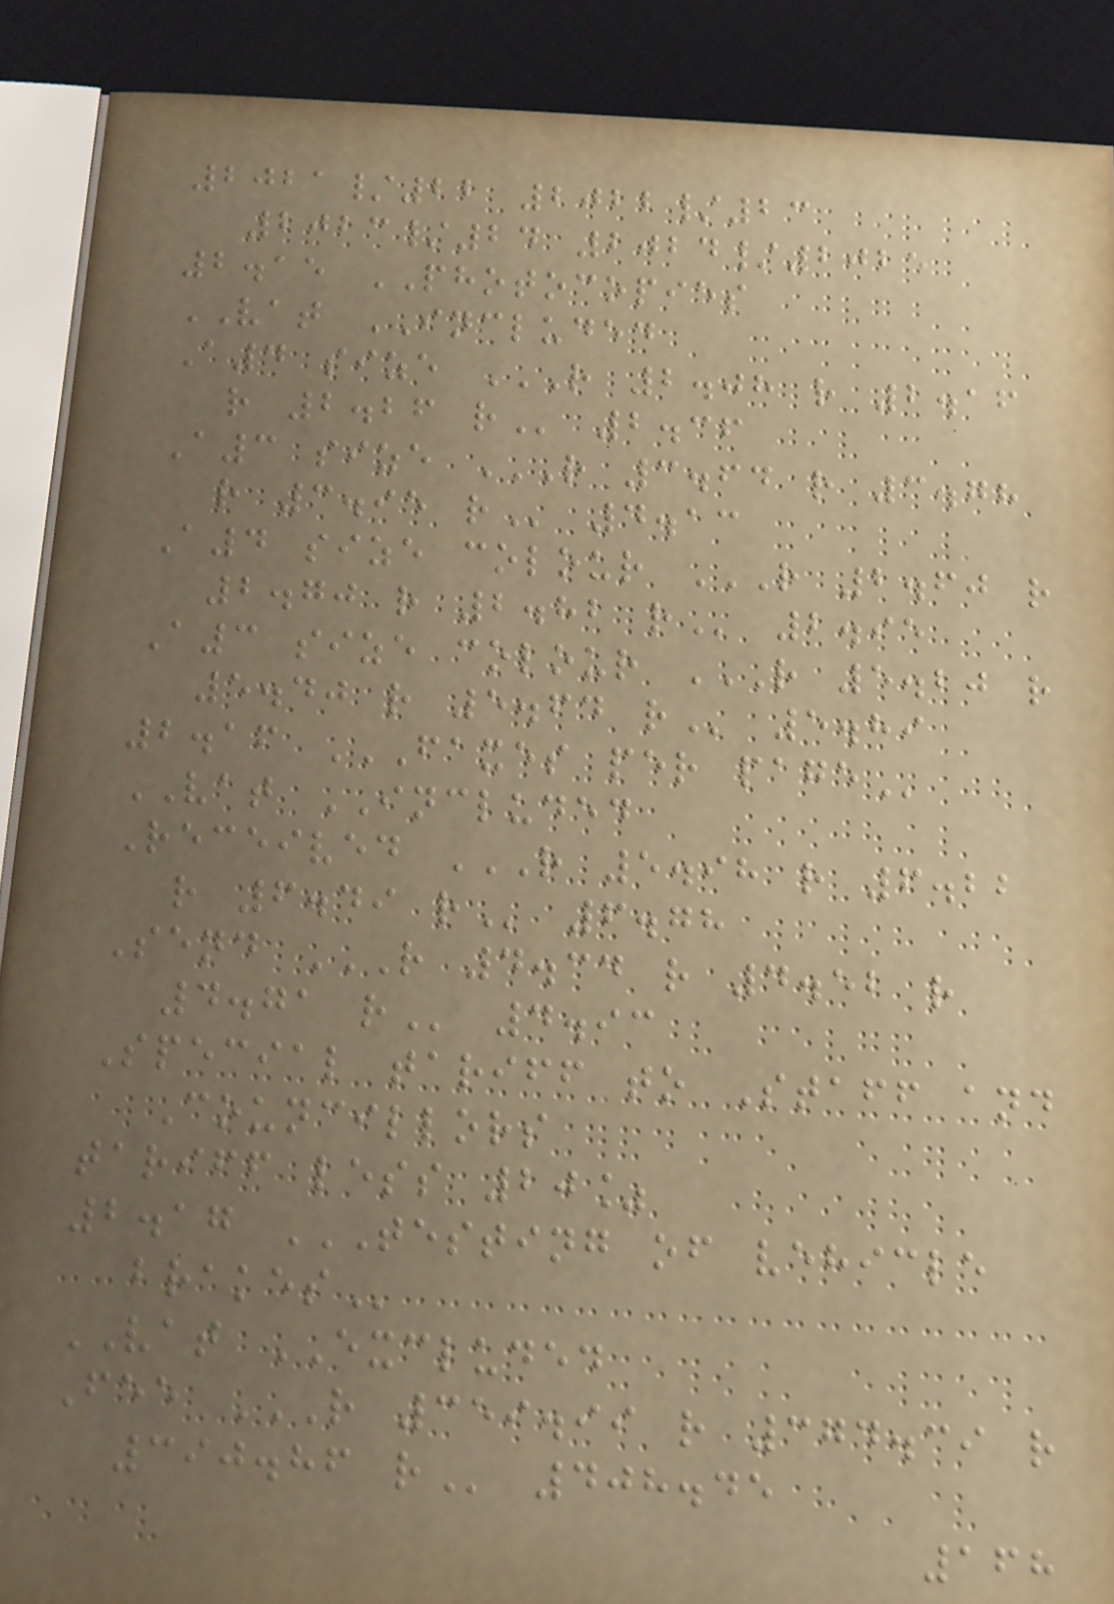2021/22 2022/23
2023/24 2024/2025
2.15 PHOTOCOPIES
VAT INCLUDED
A4 size R 2.08 R 2.16
R 2.26 R 2.36
A3 size R 3.64 R 3.78
R 3.95 R 4.13
A4 size colour R 2.60 R
2.70 R 2.82 R 2.95
A3 size colour R 5.20 R
5.40 R 5.64 R 5.89
2.16 FAXES PER PAGE
VAT INCLUDED
Received R 5.98 R 6.22
R 6.49 R 6.78
Send R 4.34 R 4.52 R
4.71 R 4.93
Special tariff to Staff and
Councillors
tariff less 20%
2.17 TESTING OF VEHICLE
BRAKES
VAT EXCLUDED
Fee R 359.99 R 374.39 R
390.86 R 408.45
168
